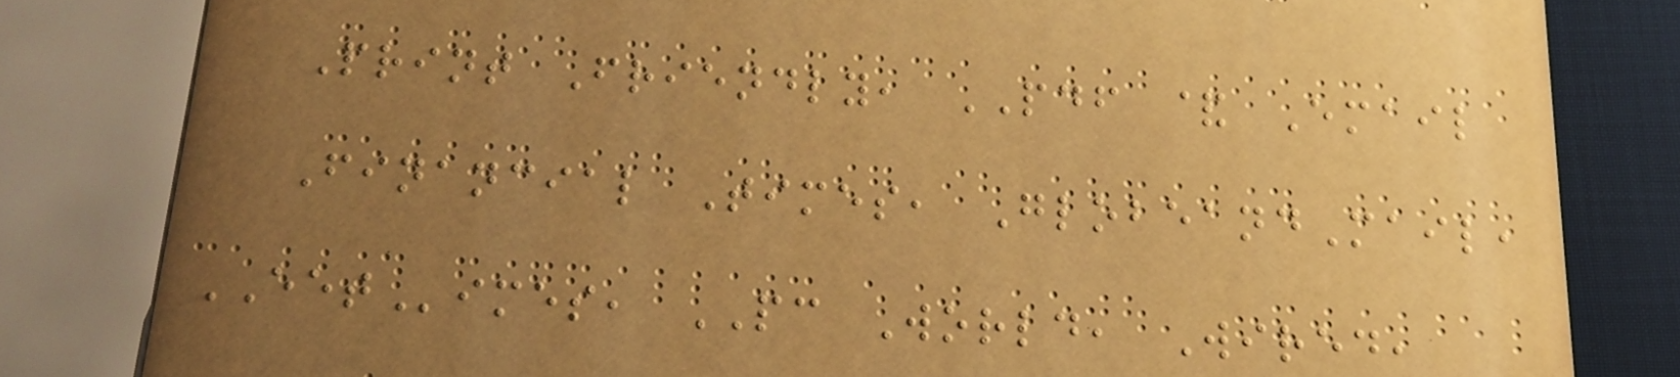Print Friendly, PDF & Email
Financial Times, GlobeandMail,
EETimes, PC World, Wired,
